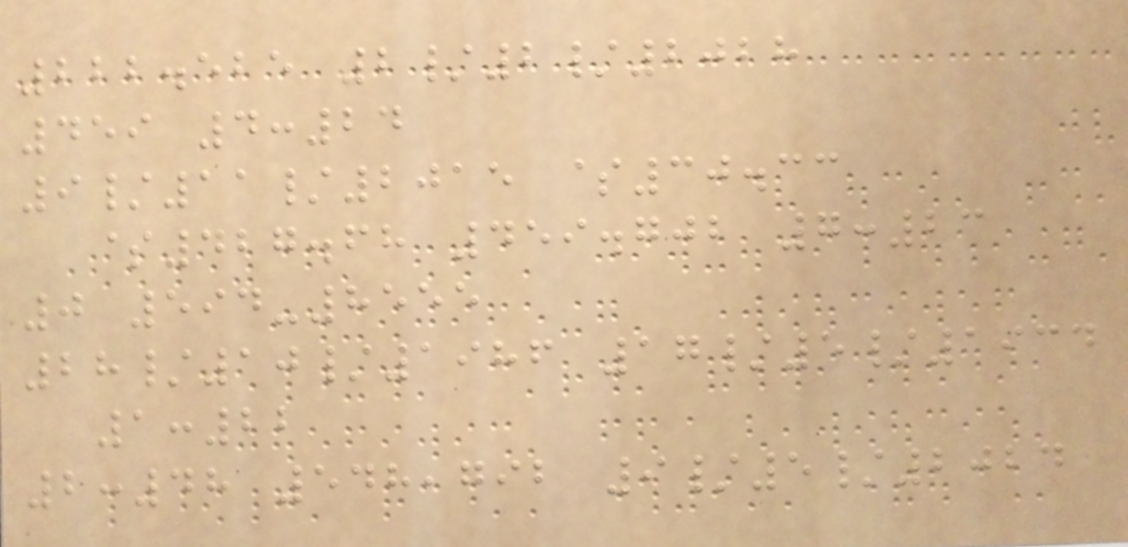222.525 2/2/2028
459 4:24
9/11/2015 $30.33
$427.68 459.702 7:23
0 594-8555
28/10/1986 17/5/1934
1:22
2:48 548,792 9/5/2024
